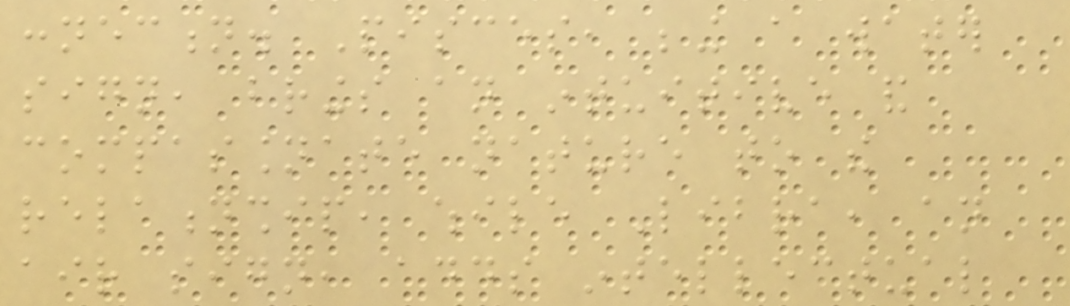connection. Pisces, being a water
sign, brings an intuitive and
compassionate nature to the
relationship, while Libra, an
air sign, adds intellectual
